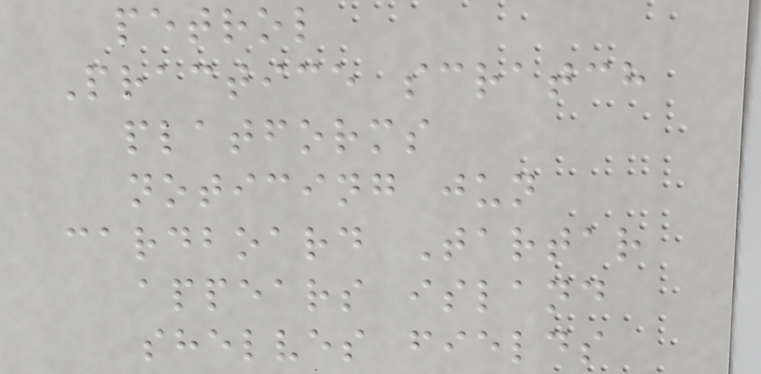petrol
Practice scratch
platforms
noticing jun
cardboard Tartar
appears island
shelves fields
